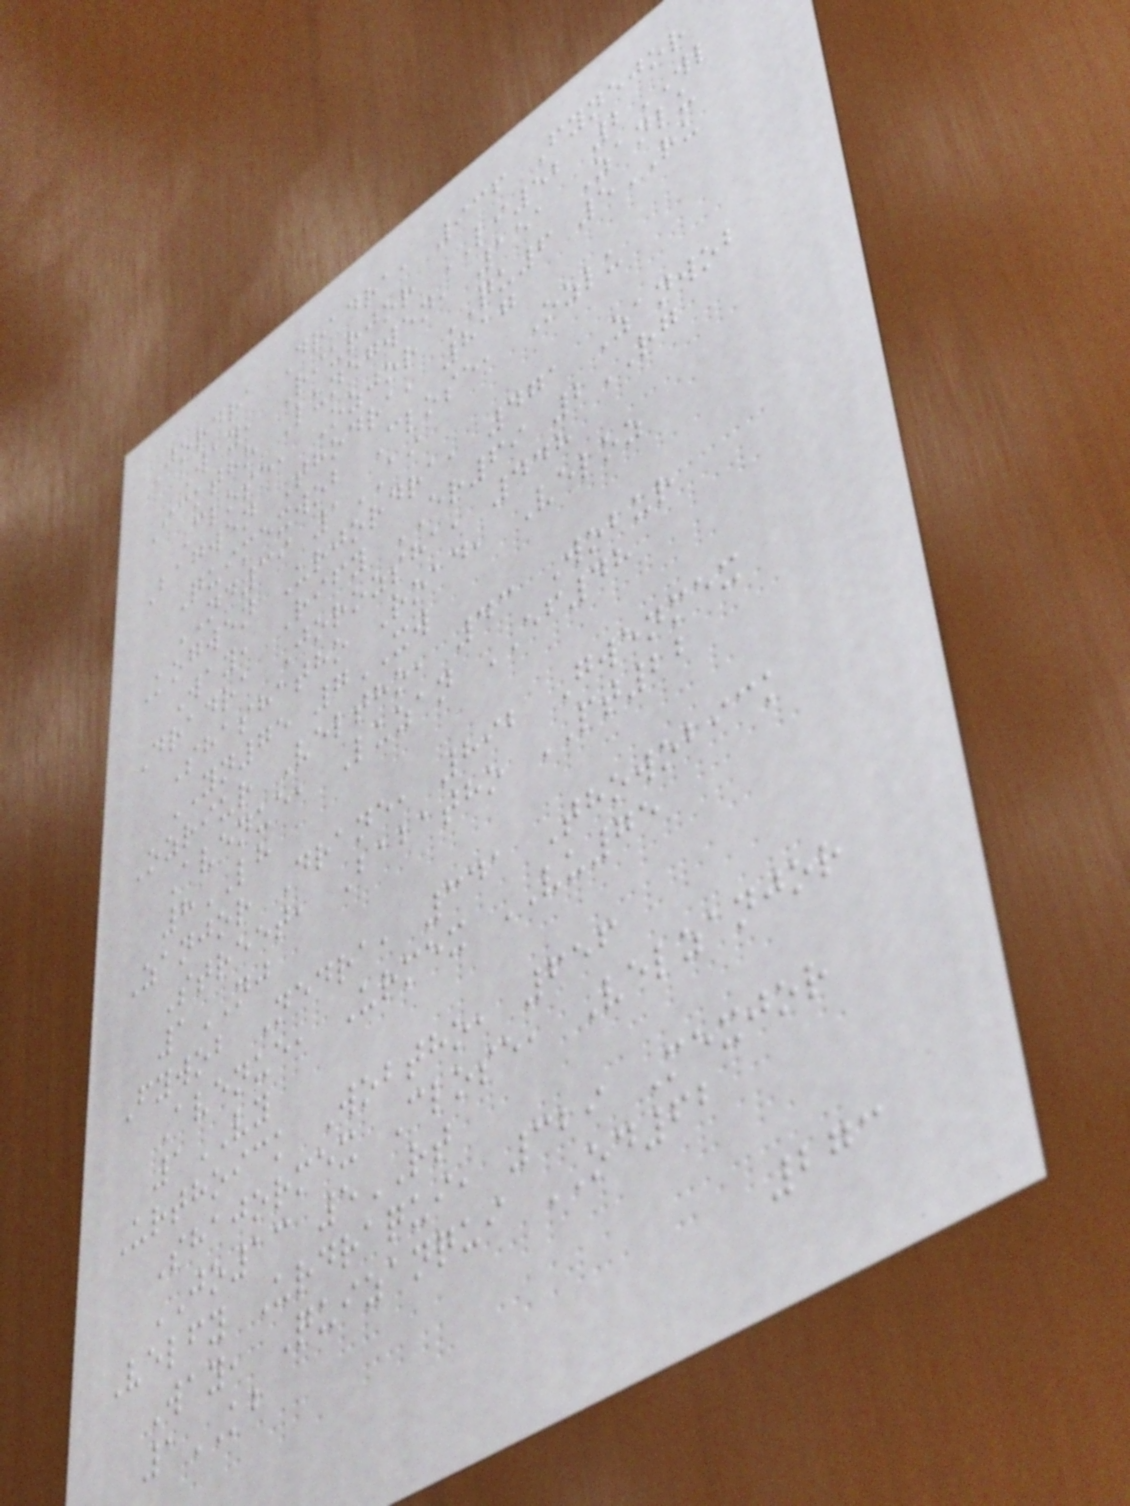Jordra Dradra, 936 Fynejor
Way, Riurjor LI52 2WL
Icktho Lunegwen, 151 Zanlu
Close, Ozjor QU6 5RU
Bagwen Thodra, 817
Quimexwob Close, Ozlu
ND39 1AI
Kogwen Urjordra, 471 Zanwob
Way, Rify ER69 2RG
Dradra Jorozsha, 448
Shashatho Road, Veloz
YN75 7XW
Ozriur Veltho, 43 Wobur
Avenue, Luzan EF48
8LH
Zanjor Drane, 892 Gwenmex
Street, Babatho PT22
1NJ
Fywob Nedra, 341 Thowobick
Avenue, Urmex VU75
1VY
Urthoick Wobtho, 656
Shajormex Close, Velzanjor
JO13 5RT
Velfy Urdraqui, 329 Mexjor
Way, Quizanqui OD62
1KB
273
